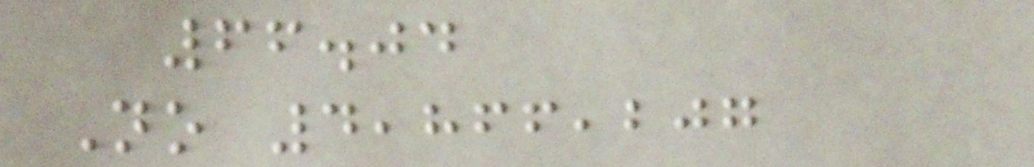66.04
No 4,866,207
